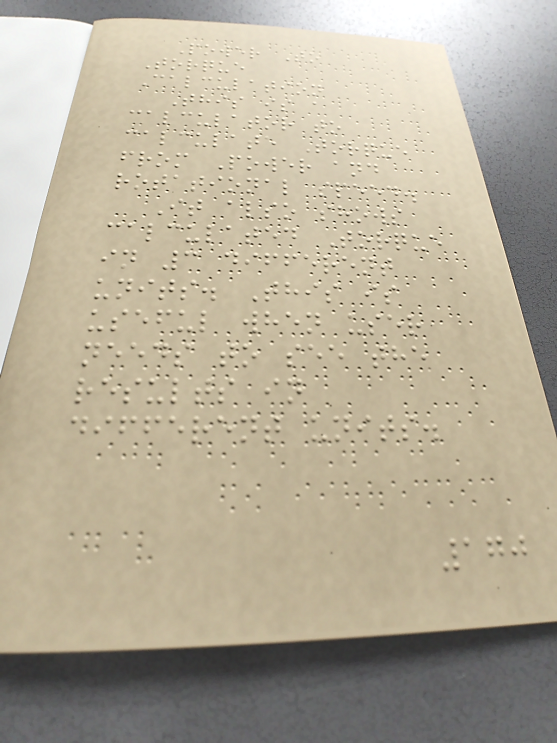Power To
Torque
Calculation
This is a
calculator to
calculate Torque
from Power and
rotational speed.
It also shows
calculated Torque
in 3 different
units. This is
useful when user
needs to see the
results in
different units.
170
